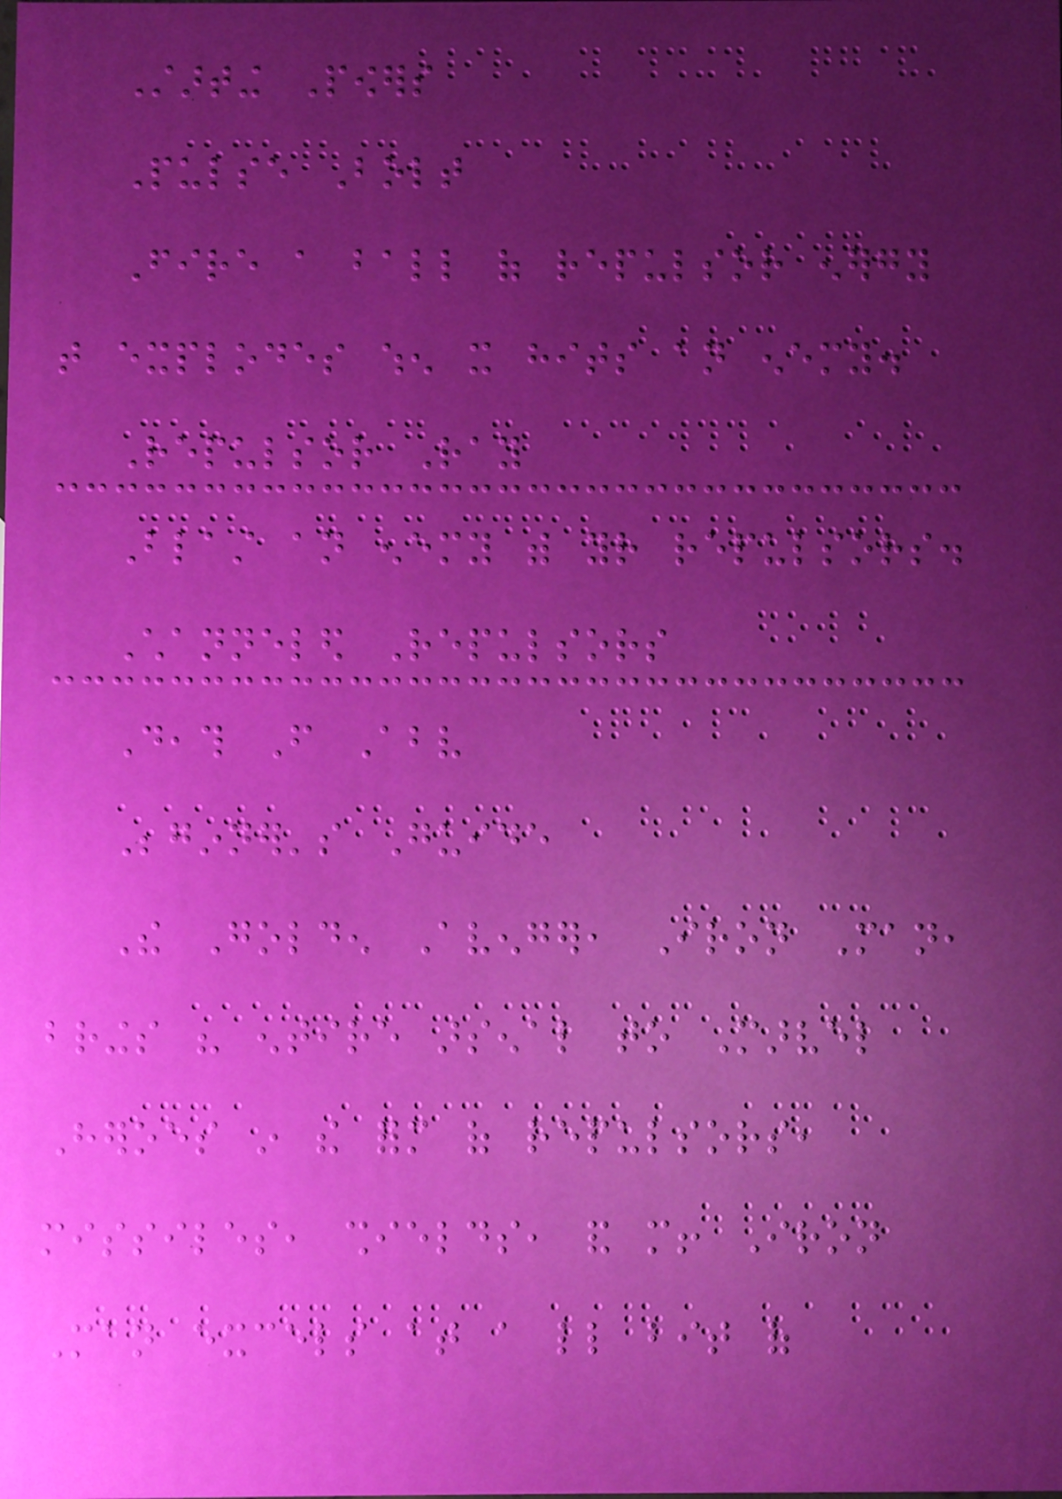Starting Powers
Pulse Bolt
Fire a ball of repulsor energy
that explodes when it hits an enemy.
Repulsor Ray
Blast an enemy with your repulsors.
Channeled Repulsors
Death From Above
Beginner's Guide
The Golden Avenger, Iron Man,
brings his entire arsenal to Marvel
Heroes in the form of repulsors,
missiles, shields, and more! Iron
Man excels at a little bit of
